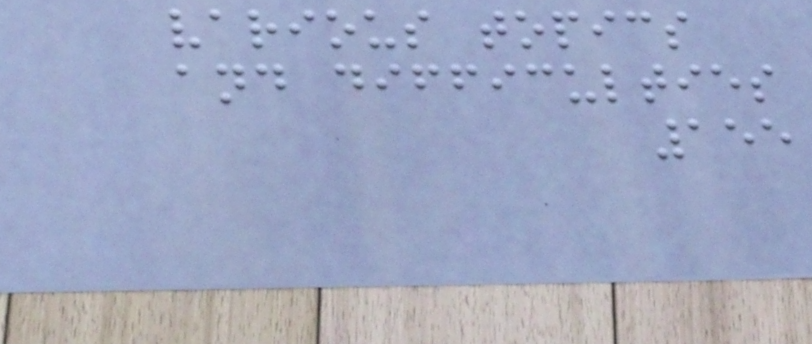various topics
and difficulties
155
